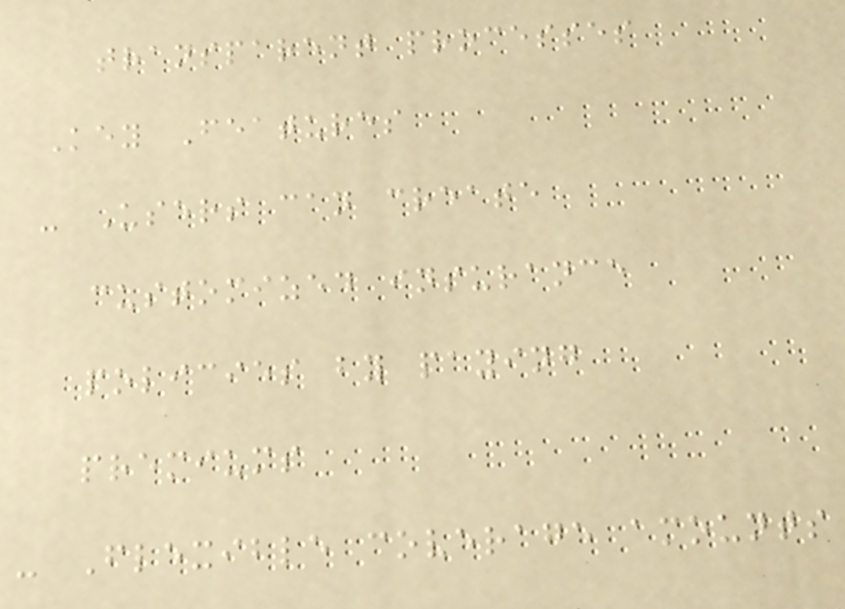transparent processes
Key Features
- Users can create
customized insurance
policies by paying
premiums
- Flexible coverage amounts
